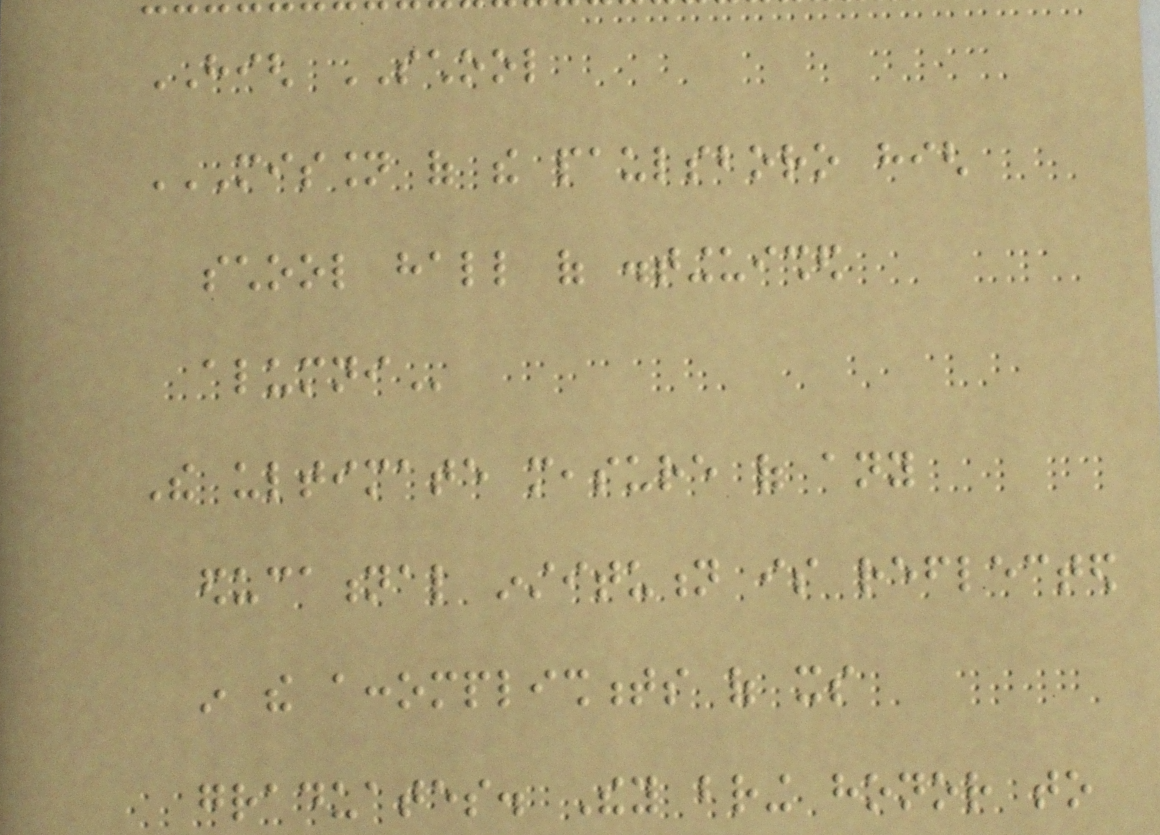HIGH SCHOOL
MISSION OF THE PAULSBORO HIGH
SCHOOL HALL OF DISTINGUISHED
ALUMNI
The ultimate measure of any
educational institution is reflected
in the accomplishments of its
graduates. They bring honor to
